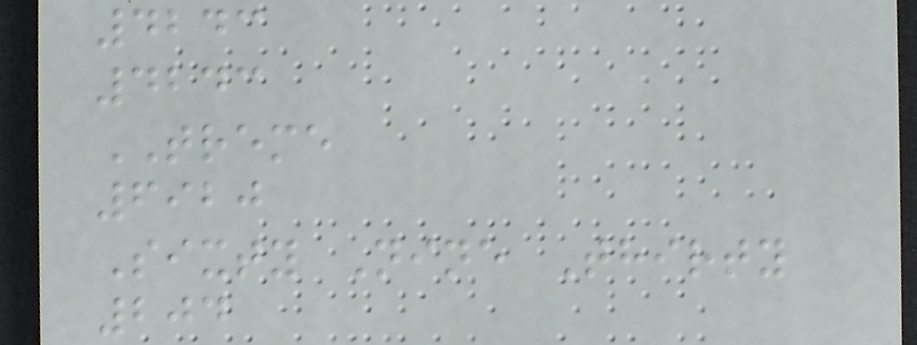4243
4243
TREME
6920
Sixty Nine Thirty
204
